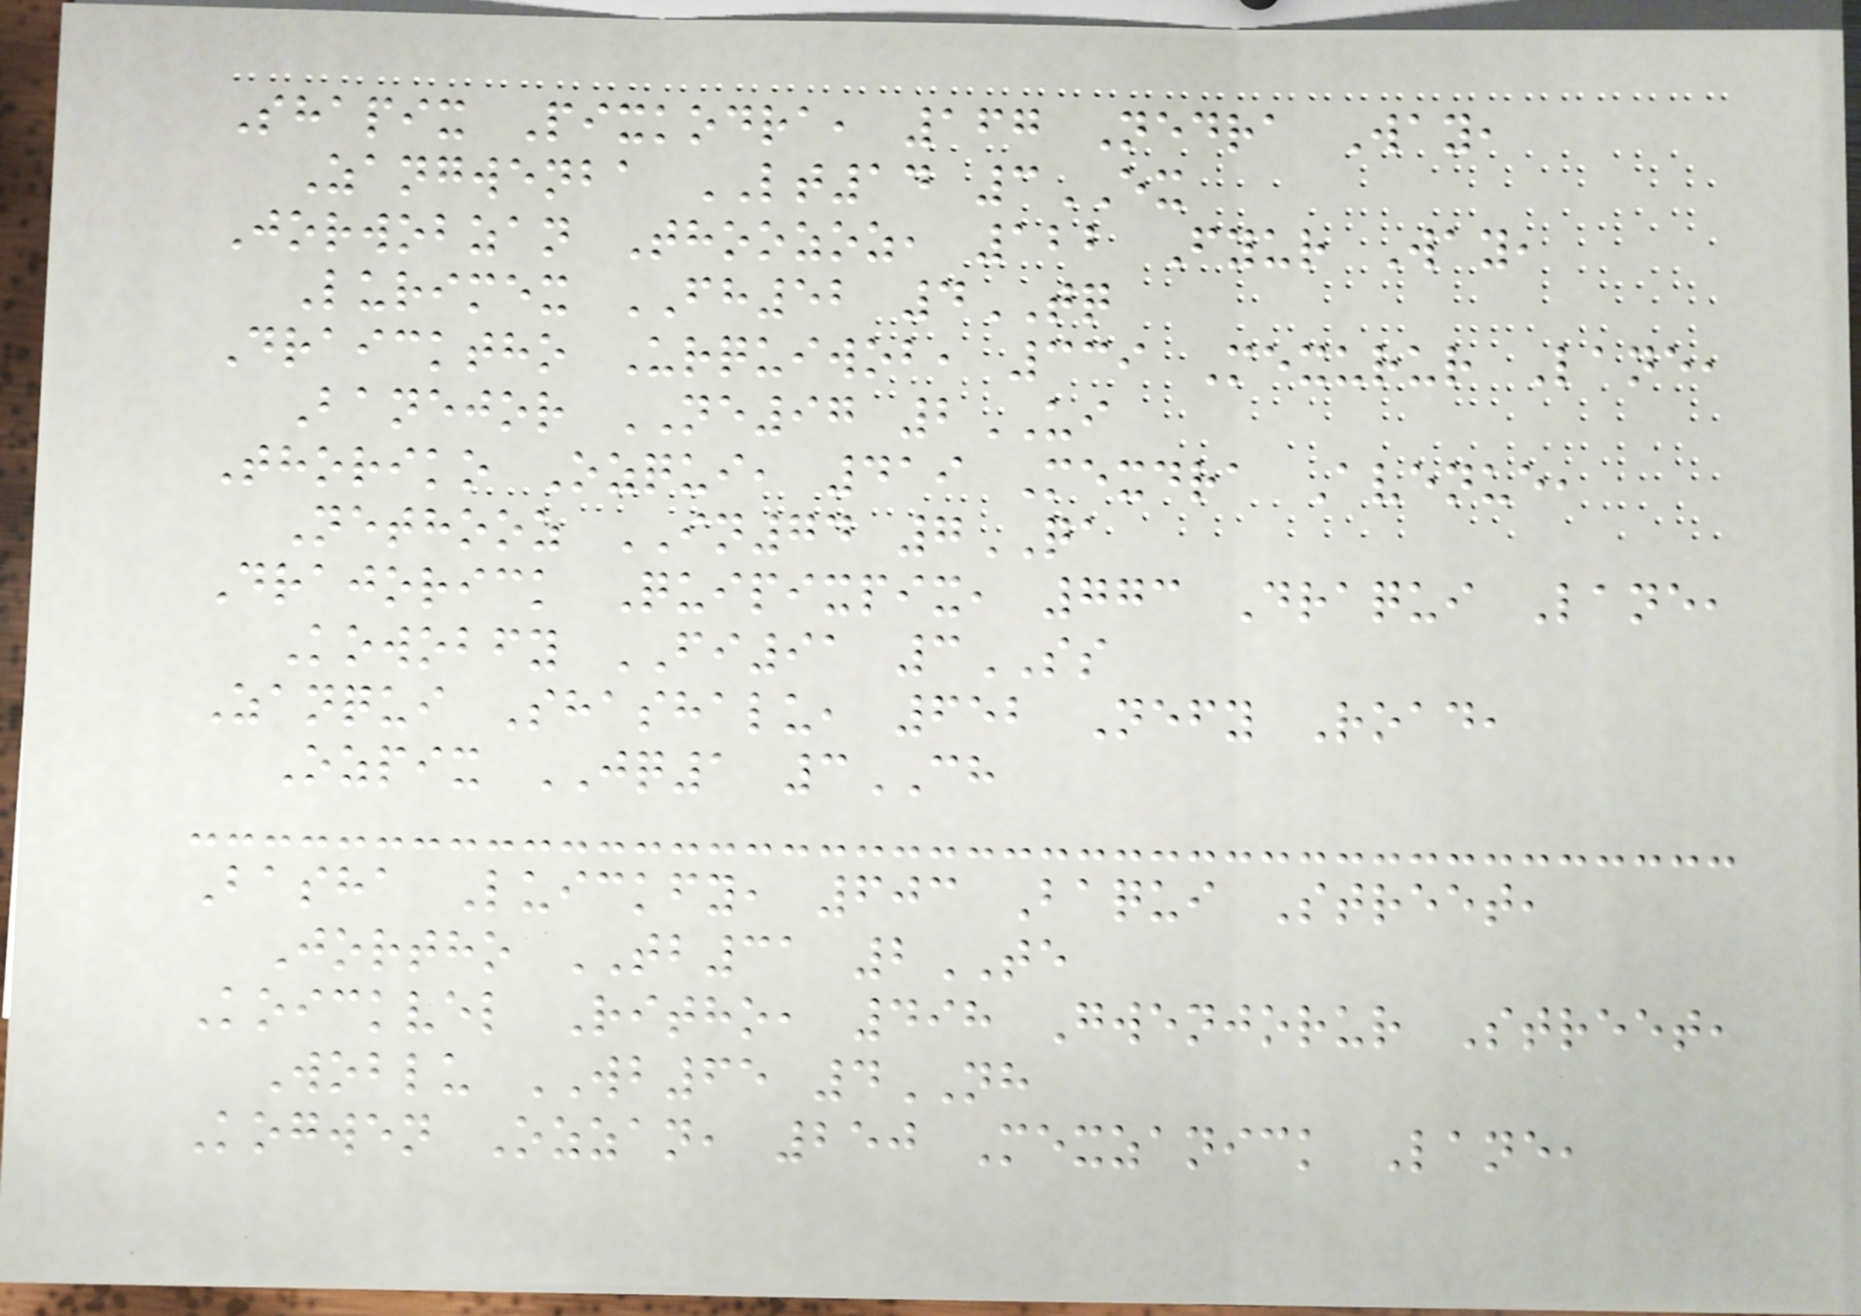Shapix Pixkodra, 167 Nedra Way,
Zangwenba LT14 3EX
Jorwobzan Thoozoz, 122 Fyur Way,
Lurimex FH52 4TQ
Draicktho Urquiwob, 339 Mexurur Lane,
Banejor NE97 2UI
Thoriko Ozqui, 419 Mexdra Avenue,
Nethooz IN74 7QA
Drajorick Quipixpix, 773 Draqui Lane,
Kowobfy FI91 3SS
Zanqui Shashalu, 652 Nefy Road,
Ozpix JQ1 3CH
Basha Luickfy, 603 Baqui Street,
Jortho TB31 2TE
Koickvel Ritho, 498 Gwenjorur Street,
Woblu WB65 4NH
Kogwen Ozzan, 250 Mexzanick Lane,
